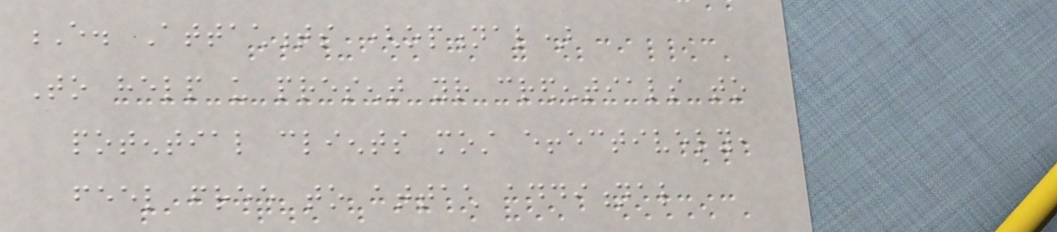E. Attachments (optional)
To help us present your credentials to
potential clients most effectively,
feel free to attach additional
